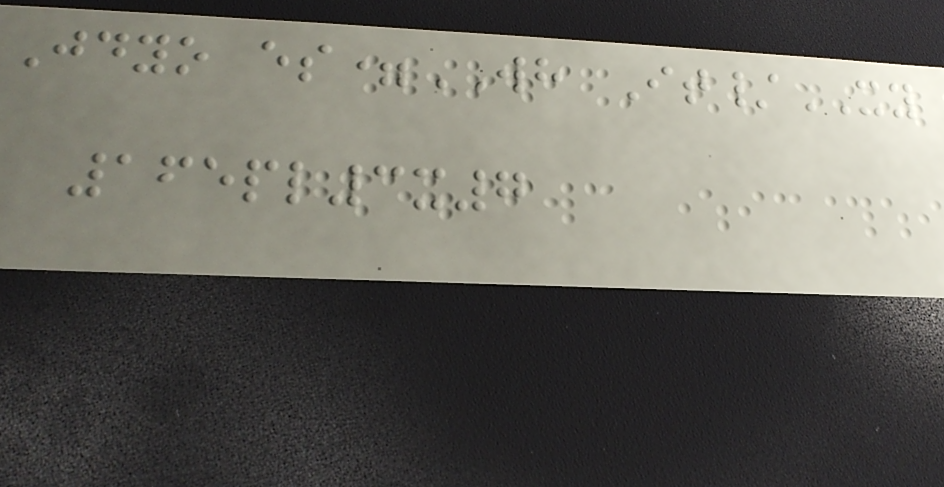Jdyo es=WH It/XY
165pl3x7
